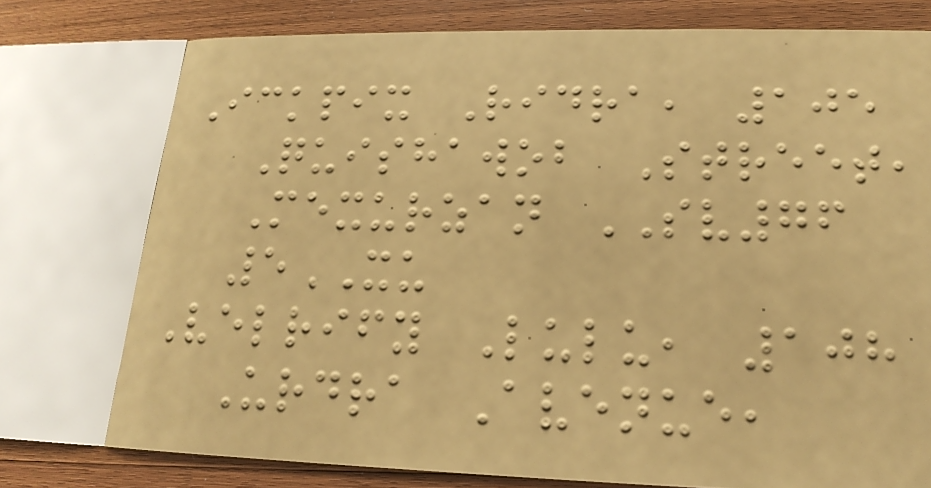Ickpix Ridra, 105
Quishawob Street,
Mexurzan SV76
5XU
Velrify Lulu, 108
Urdra Avenue,
